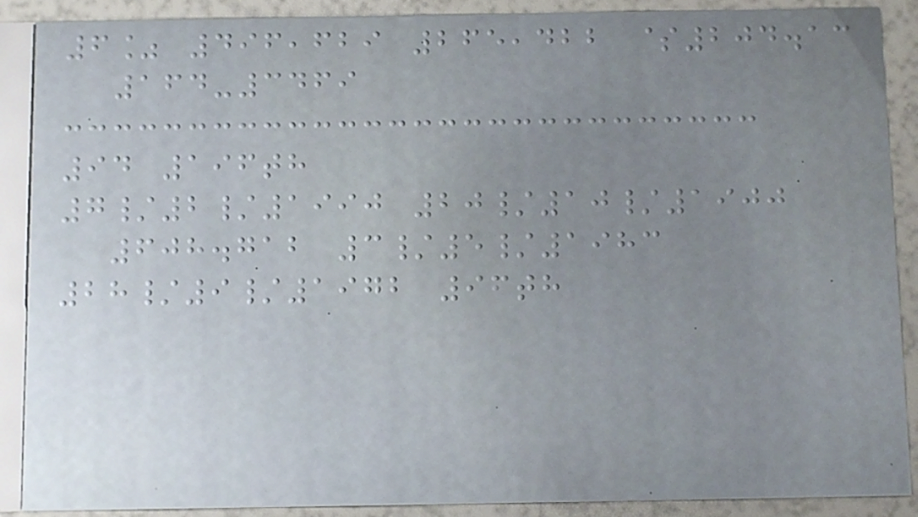6% 496,629 265,422 $204.13
164-3469
94 196th
7/2/1990 20/10/1900
608.712 3/5/1983
28/9/1972 96th
